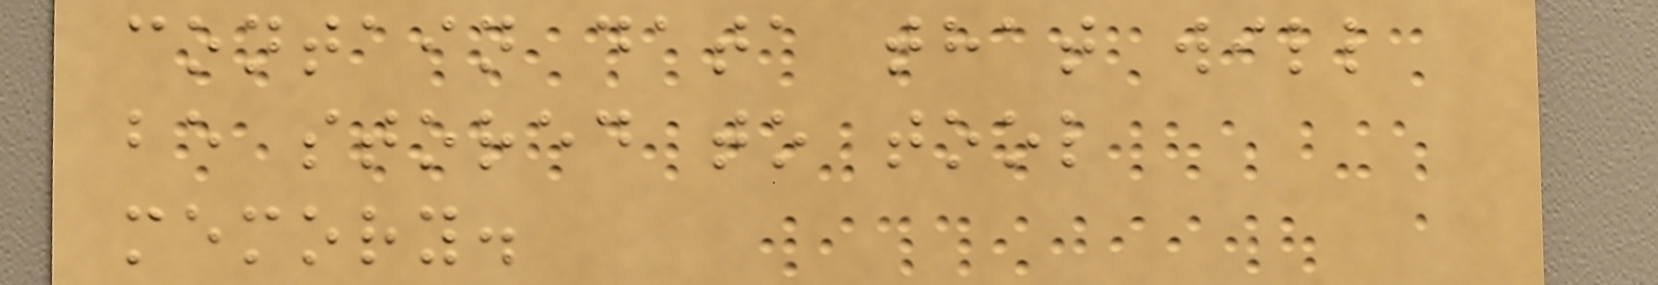contain data that will
be stored to tool
memory.
